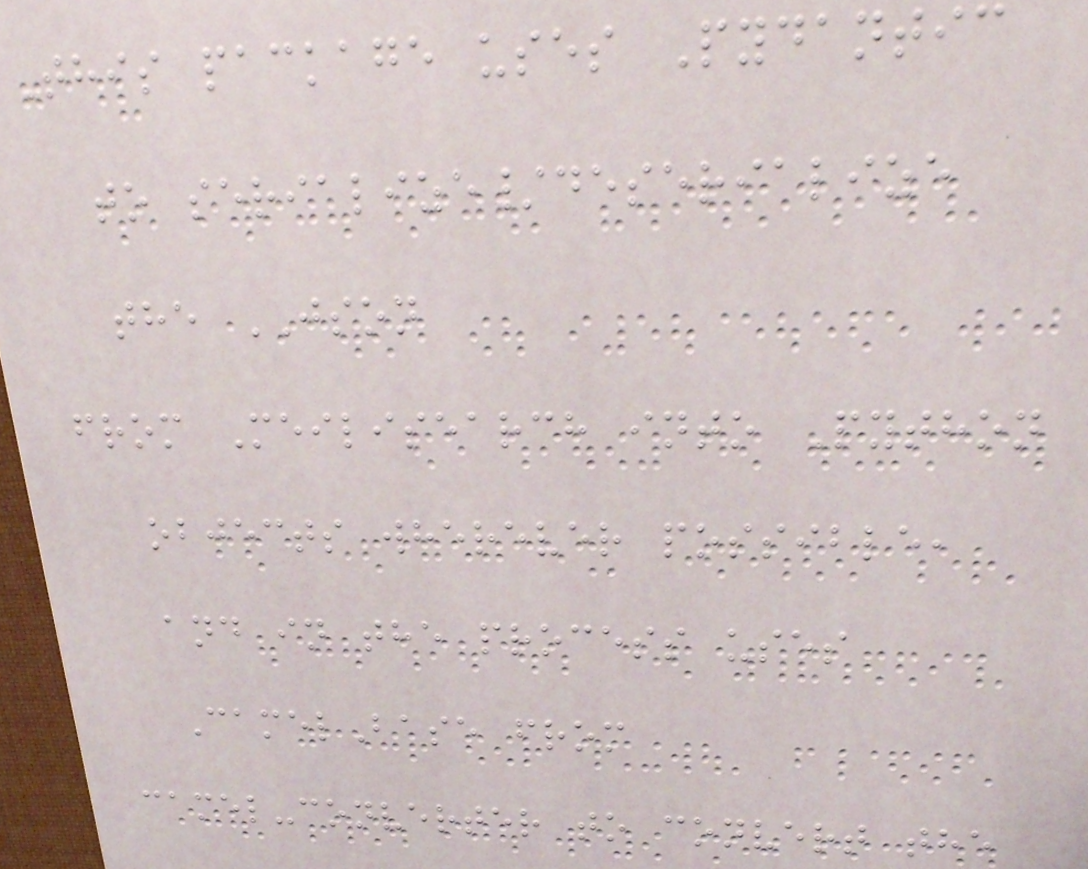This package uses Pydantic
to serialize/deserialize
the JSON
from Meilisearch into Python
objects wherever possible,
and in the process uses
CamelBase from
camel-converter to convert the
